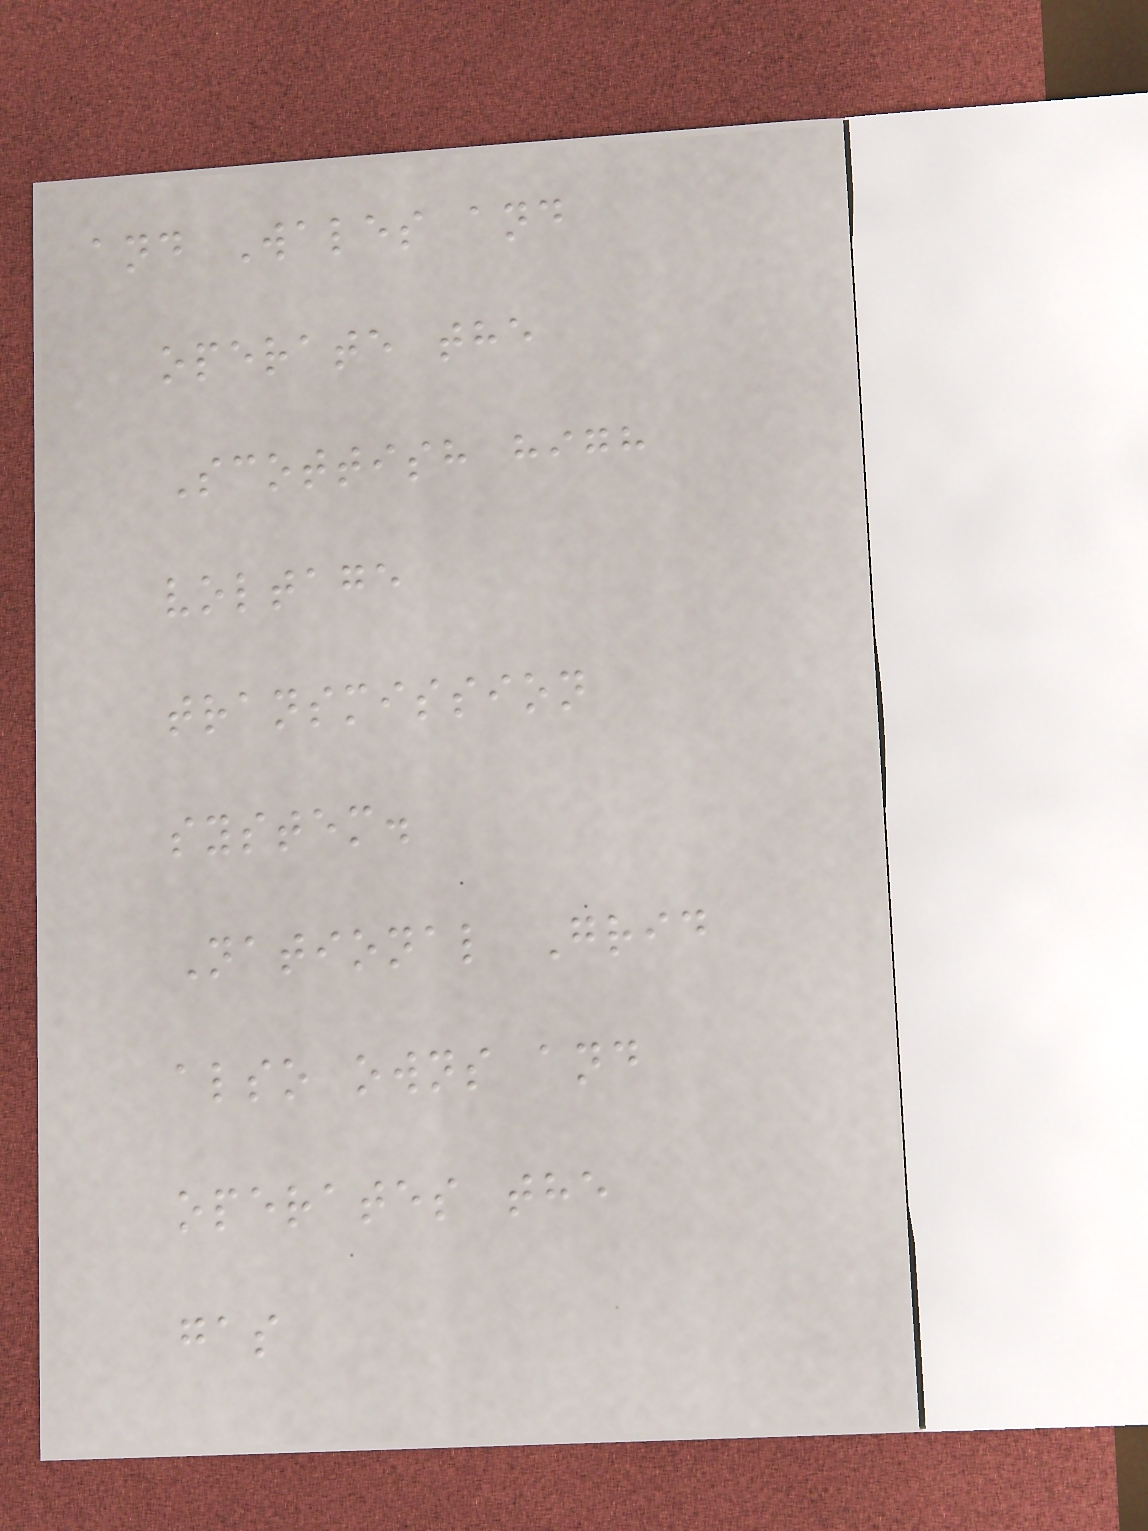and Wales and
operate the
Scottish high
voltage
transmission
system.
National Grid
also owns and
operates the
gas
